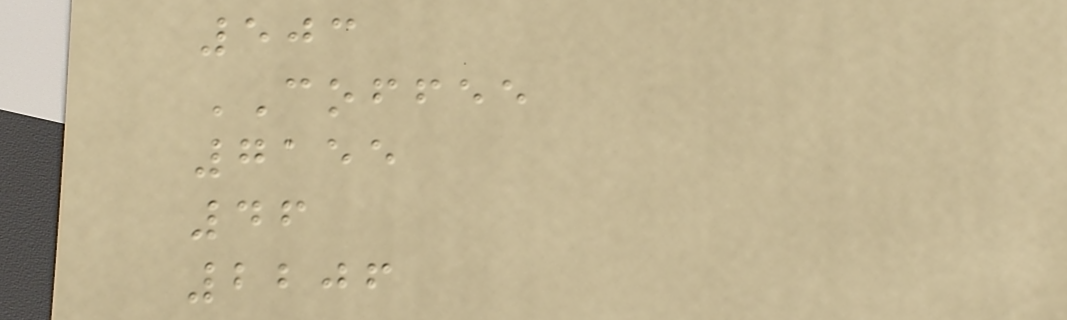503
COFFEE
7155
46
2206
